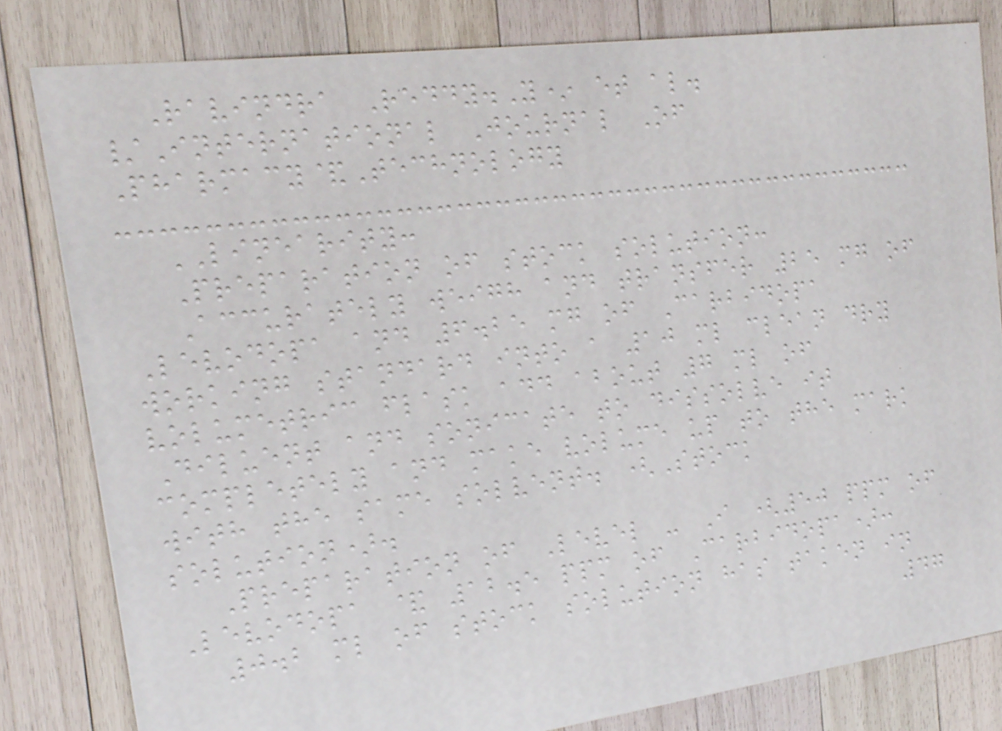Ravindra Reddy.Y* et al.
/International Journal Of
Pharmacy&Technology
LINEARITY:
Preparation of stock solution:
Accurately weigh and transfer 25 mg of
Levodopa and 6.25 mg of Carbidopa
working standard into a 10 ml clean dry
volumetric flask add about 7 ml of
Diluent and sonicate to dissolve it
completely and make volume up to the mark
with the same solvent. (Stock
solution).
Preparation of Level - I (50 ppm of
Levodopa & 12.5 ppm of Carbidopa):
0.2 ml of stock solution has taken in
47
